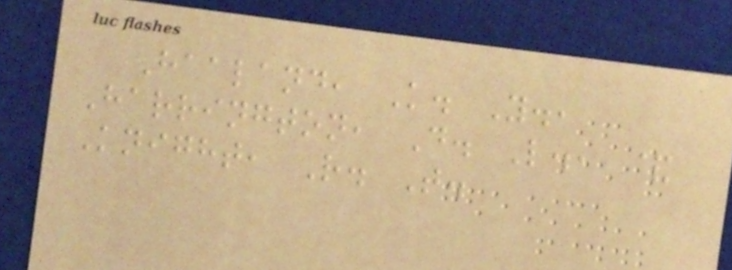Haaland, K. Y.,
Harrington, D. L., &
Knight, R. T.
